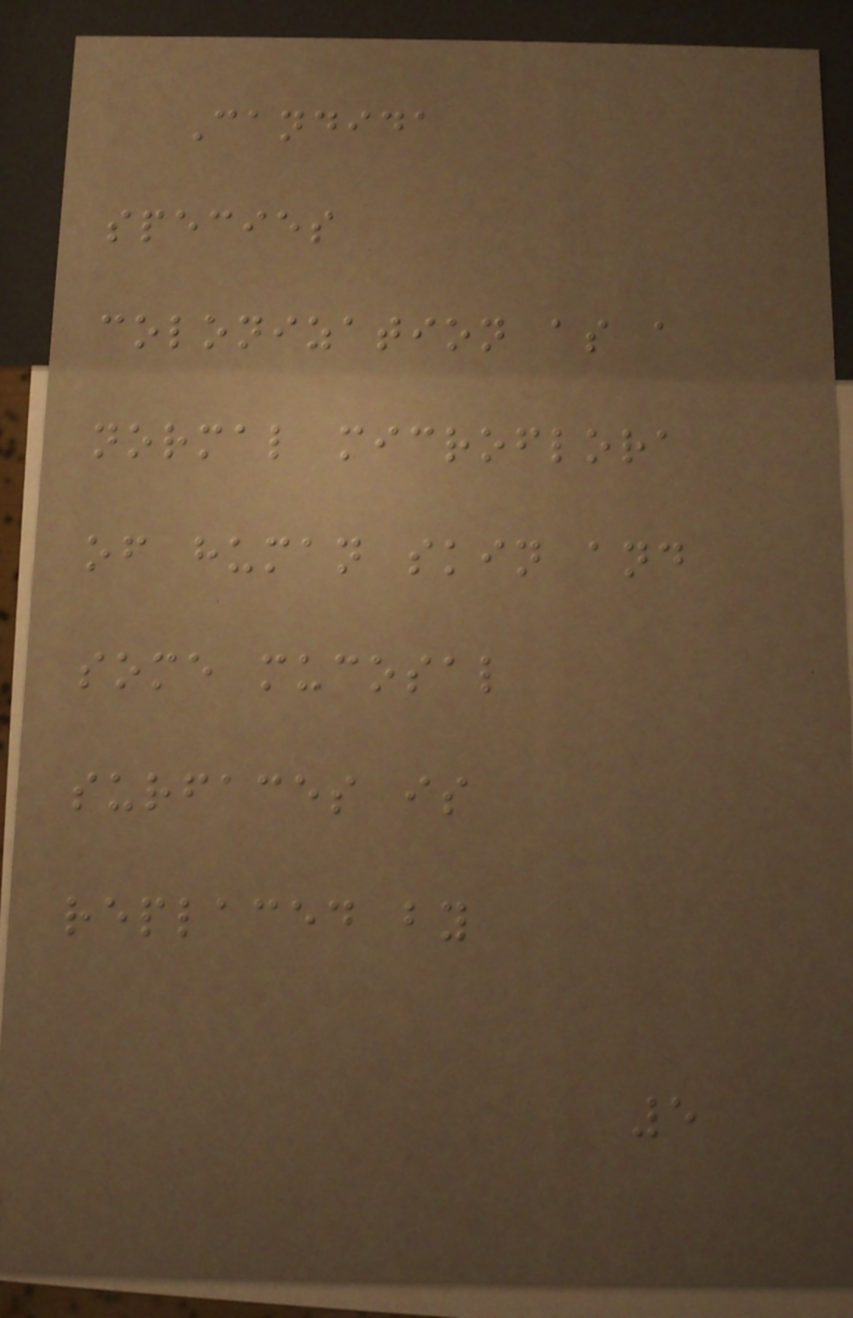Candida
species
colonization as a
normal microflora
of human skin and
some mucosal
surfaces is
replaced by
5
